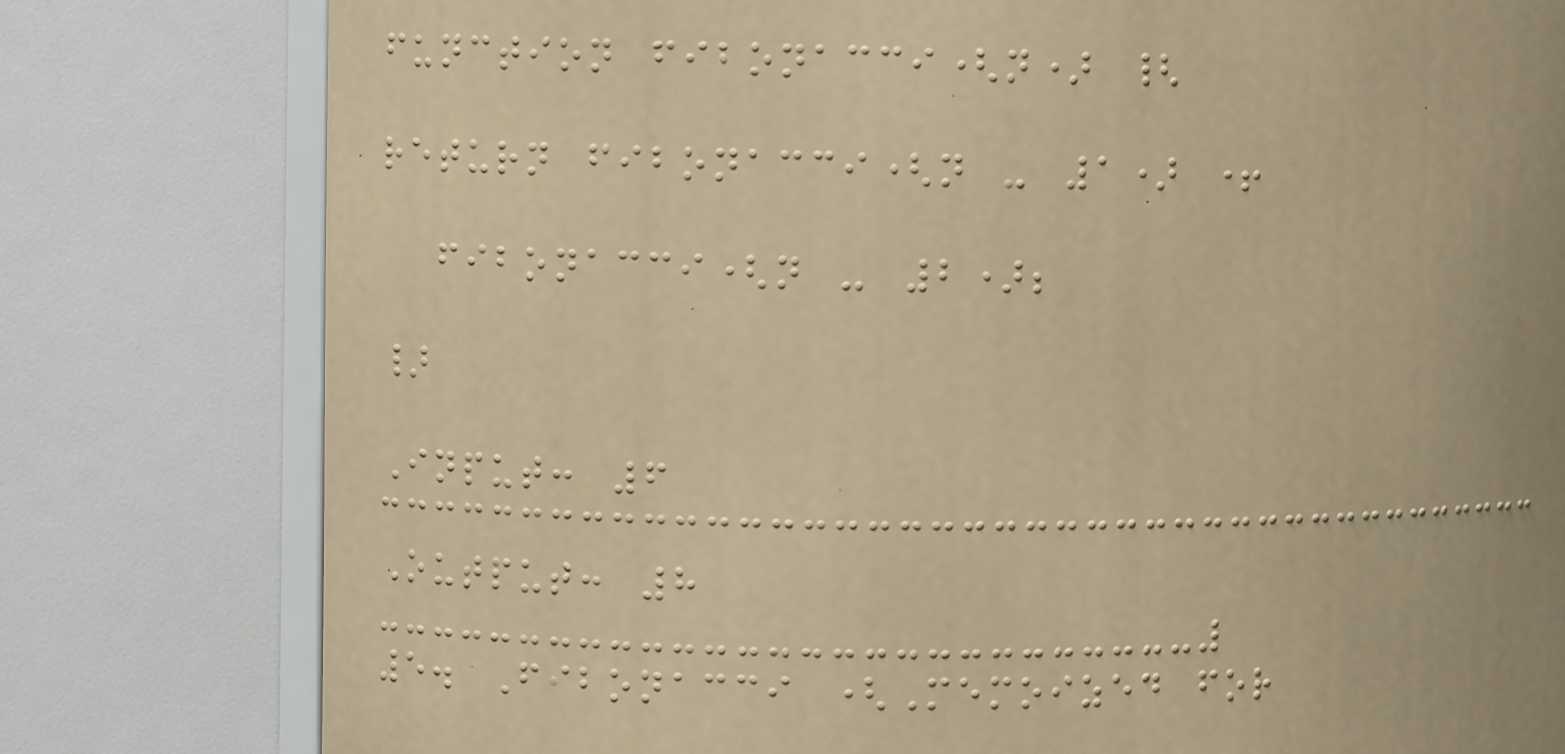function fibonacci(n) {
return fibonacci(n - 1) +
fibonacci(n - 2);
}
Input: 6
Output: 8
5. Fibonacci (Memoized for
